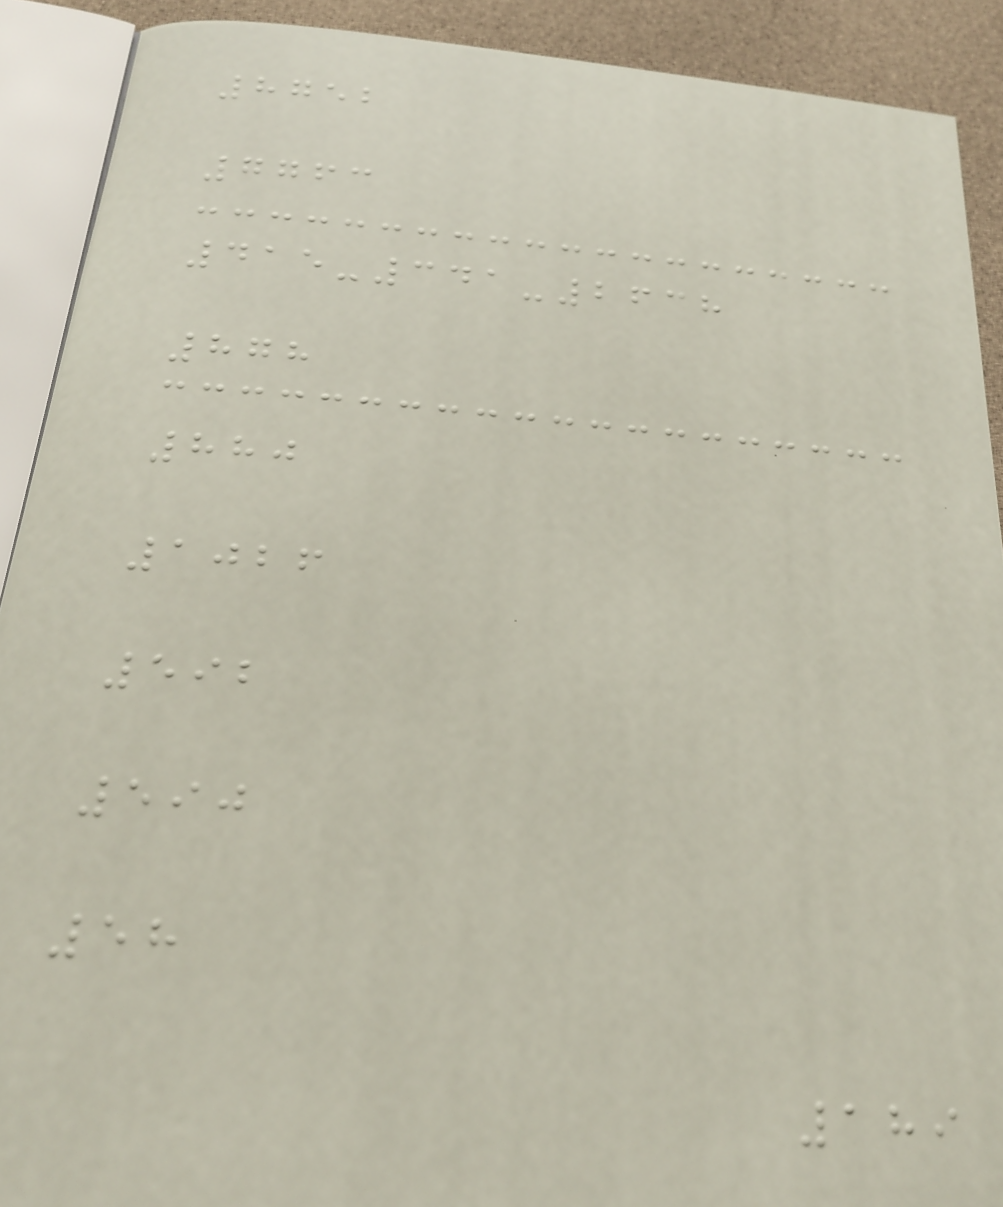8752
7763
415-341-2638
878
880
1026
592
590
58
189
